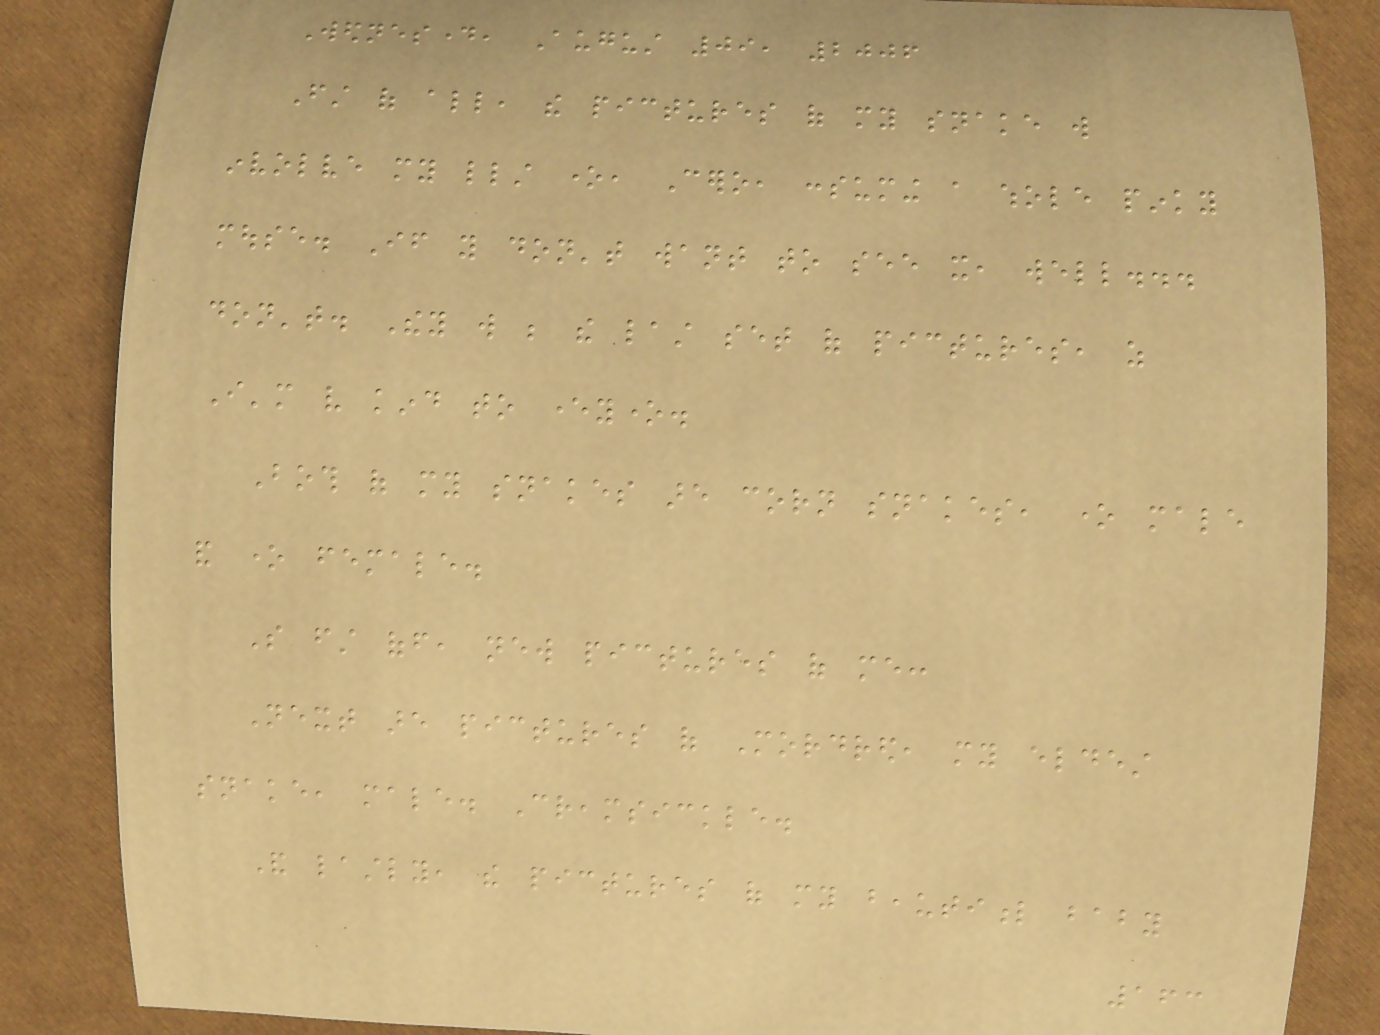Wednesday, August 09, 2006
First of all, the pictures of my snake will
involve my littlest one, Cero, consuming a whole pinky
mouse. If you don't want to see it, well...
don't. They will be the last set of pictures, as
I'm very kind to everyone.
Both of my snakes are corn snakes, one male
and one female.
So first off, new pictures of me:
Next are pictures of Mordred, my eldest
snake, male. Creamsickle.
And lastly, the pictures of my beautiful baby
163
